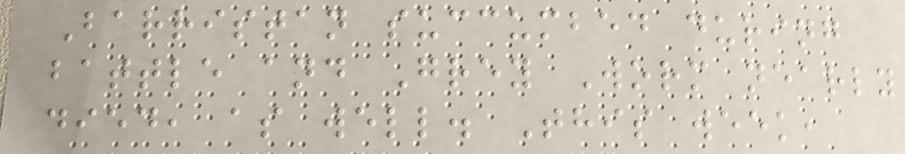Barristan succumbed during
battle and Grey Worm nearly
died, as well. This week,
